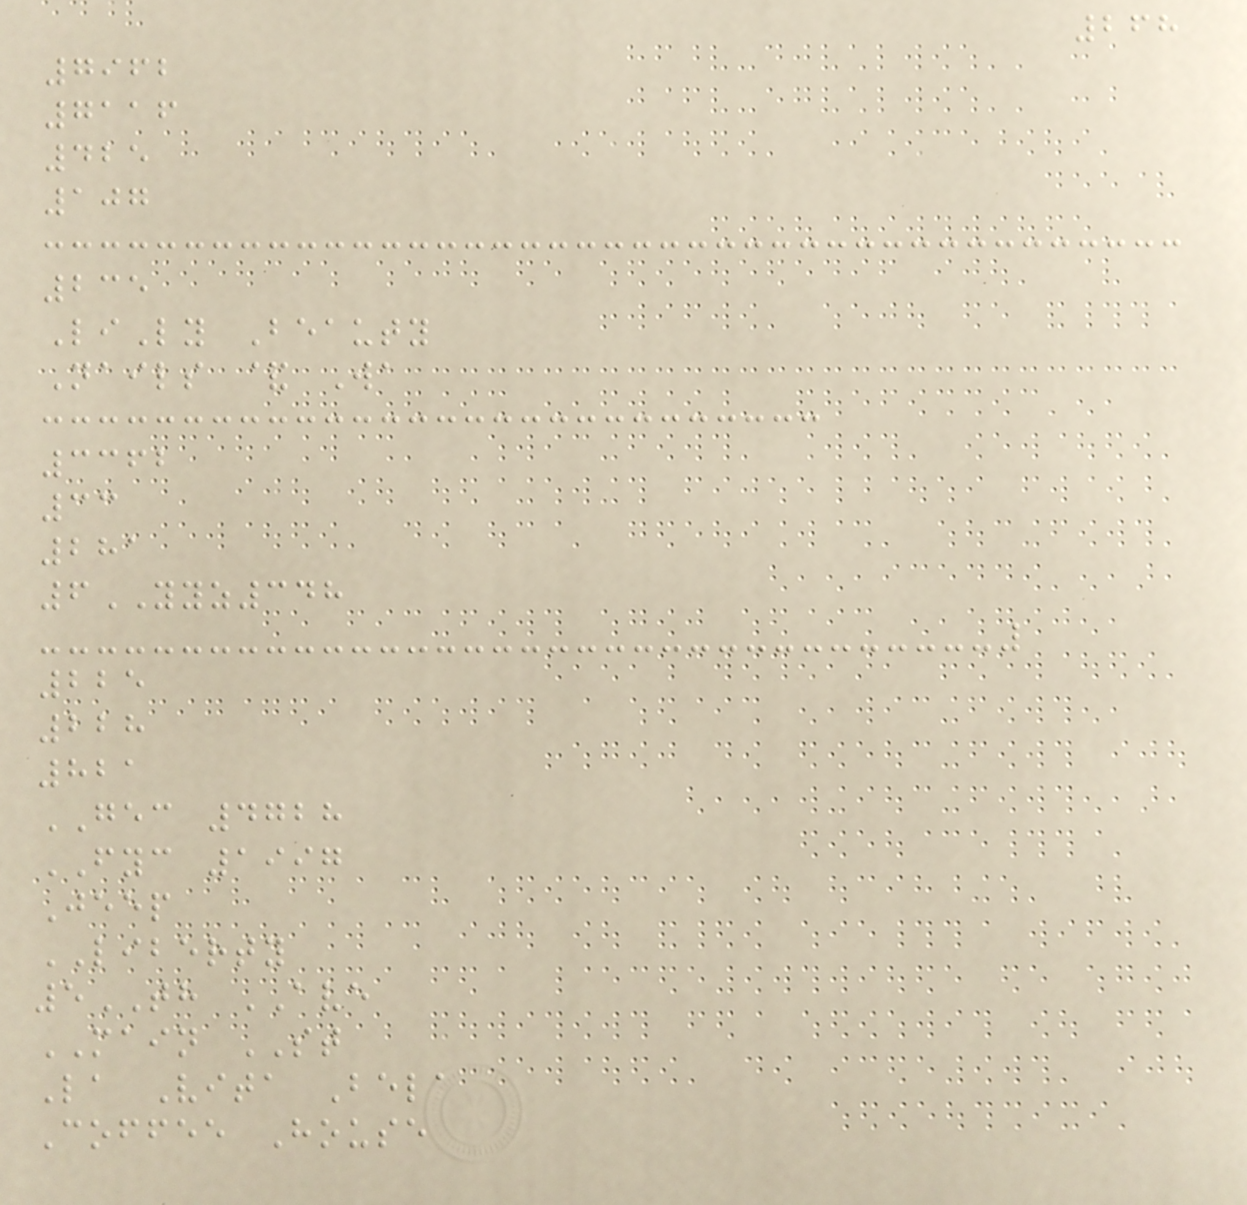268
7962
7116
425
107
235
LiLy Beauty
Nails & Wa
3362
33
281
6YYZ348
225
228
821
GEC 4728
FYC 1997
Jeep
LIBERTY
5TH AVE
MAIN ST
La Vita Bela
Coffee House
